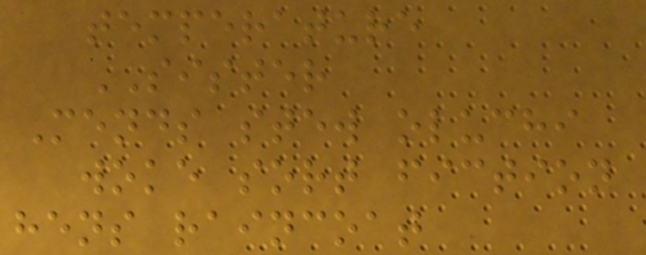temperature
SISTER
Mends stew oluchi
woke sort fiction
hens raincoat
